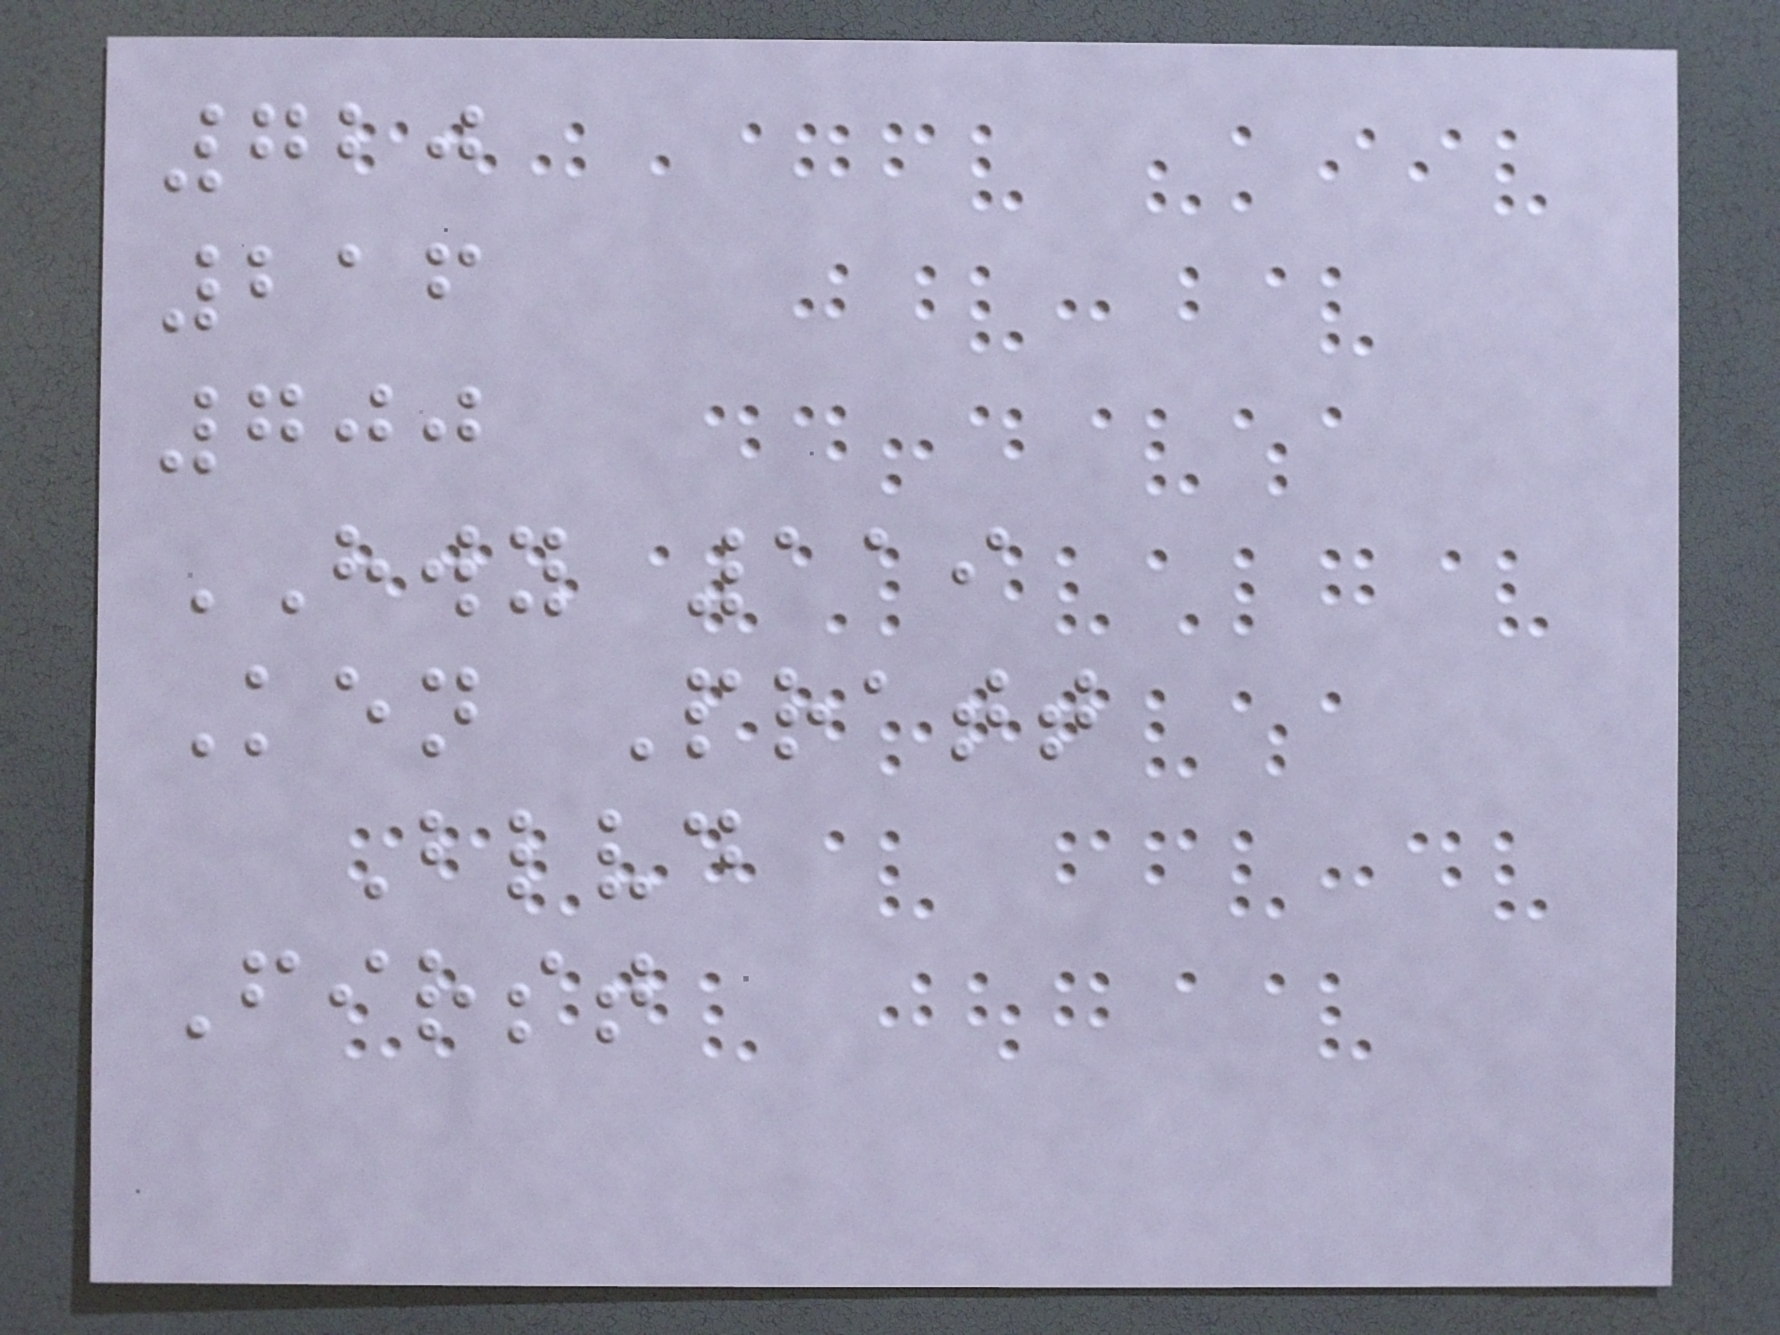720
216
700
HWY 119
Ken Pratt
Blvd
First
